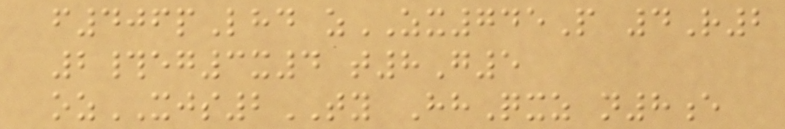f406pLhd zZX745P 4R2
2#eg3x4 t8G5
ozXJS2TY HhQxz n8e
